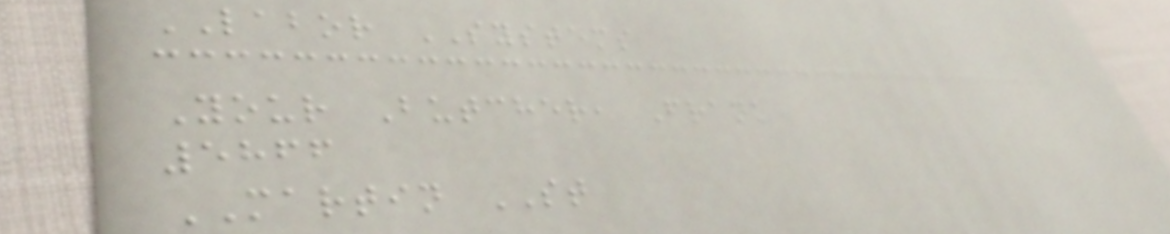LABOR SYSTEMS
Your Butcher, Frank
5866
MARTIN ST
